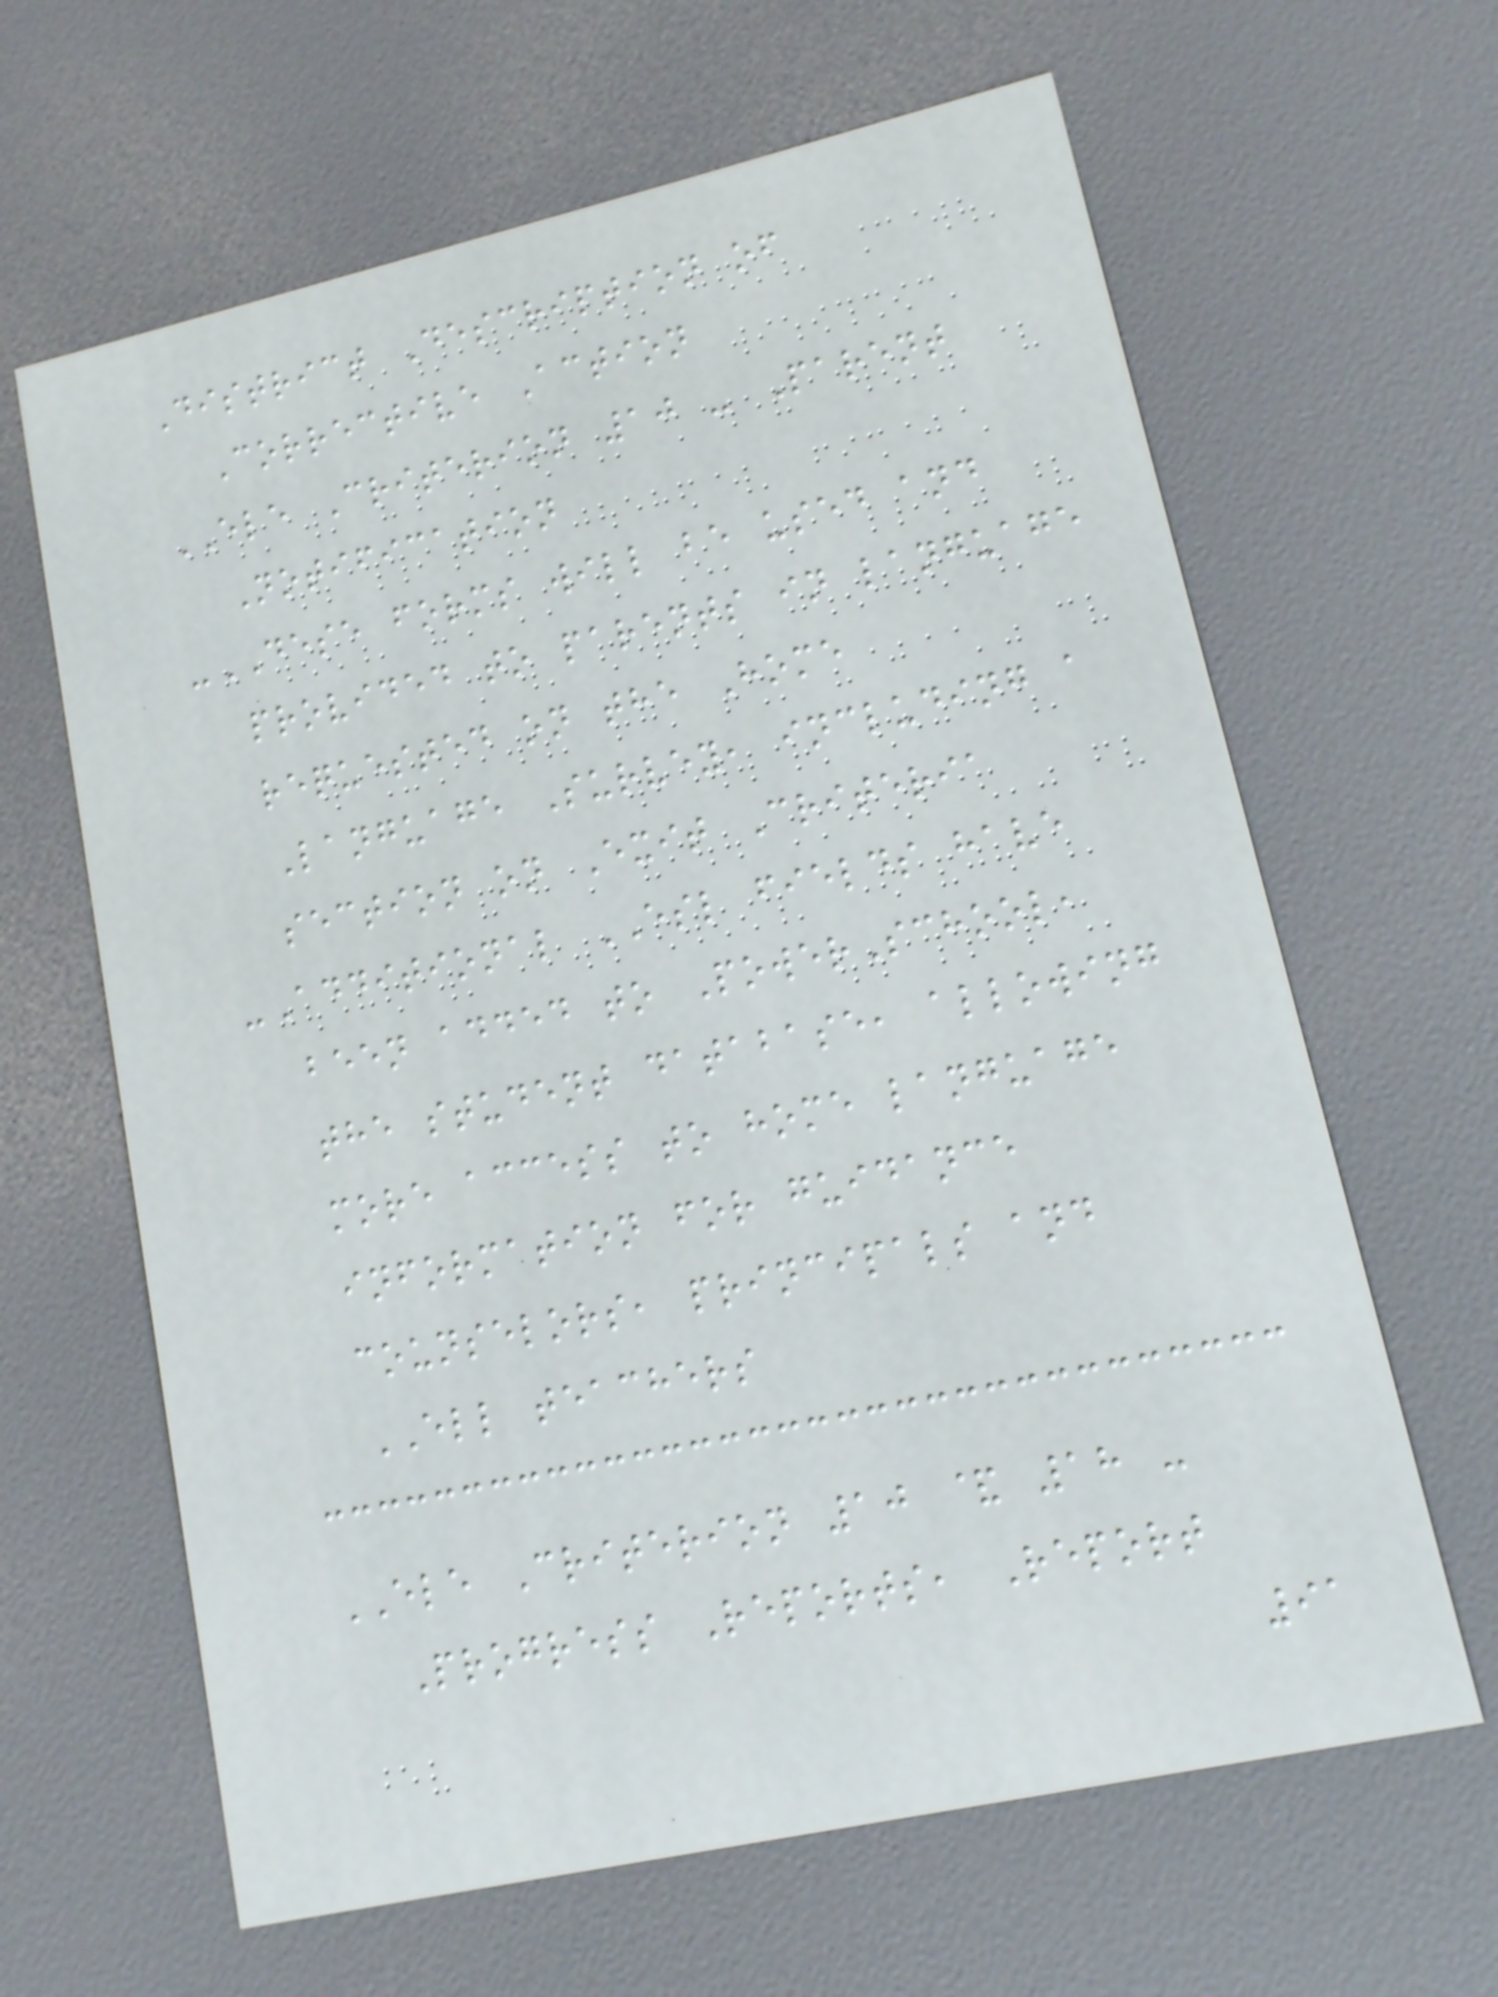District Description of
Corrective Action
ELE Criterion 10 - Parent
Notification
-DESE forms will be used and
provided to parents in language
requested on the Home
Language Survey, including a
section on Exit Criteria
-Additional ESL fields have
been added to PowerSchool,
the student database, allowing
more access to home language
information for guidance
counselors, principals and
ELL teachers
ELE Criterion 10 & 18 -
Progress Reports, Report
91
